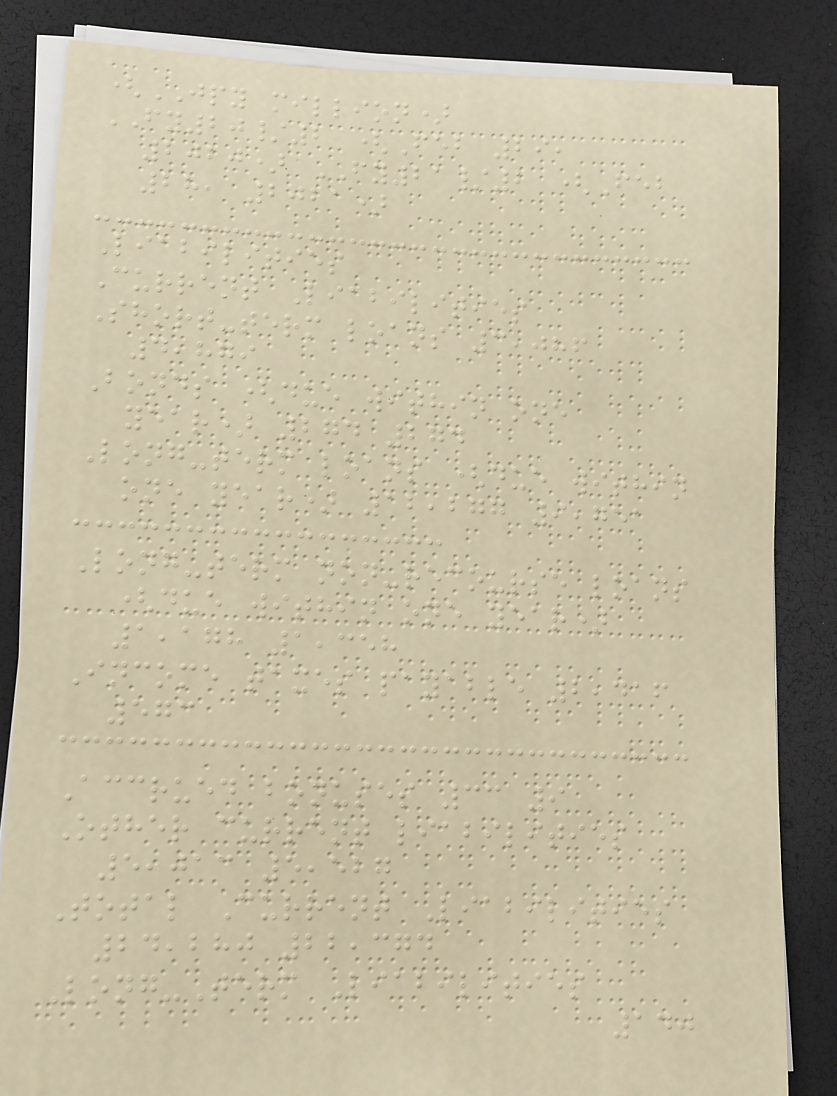(JPY million)
FY20/2 (Feb 29,
2020) FY21/2 (Feb
28, 2021)
Liabilities
Current Liabilities
Short-term loans 3,086
4,879
Bonds (due within one
year) 274 274
Long-term loans (due within
one year) 12,277 9,751
Long-term non-recourse loans
(due within one year)
1,178 1,358
Income taxes payable 2,416
573
Accrued bonuses 33 9
Other current liabilities
5,013 5,527
Total Current Liabilities
24,280 22,374
Long-Term Liabilities
140
